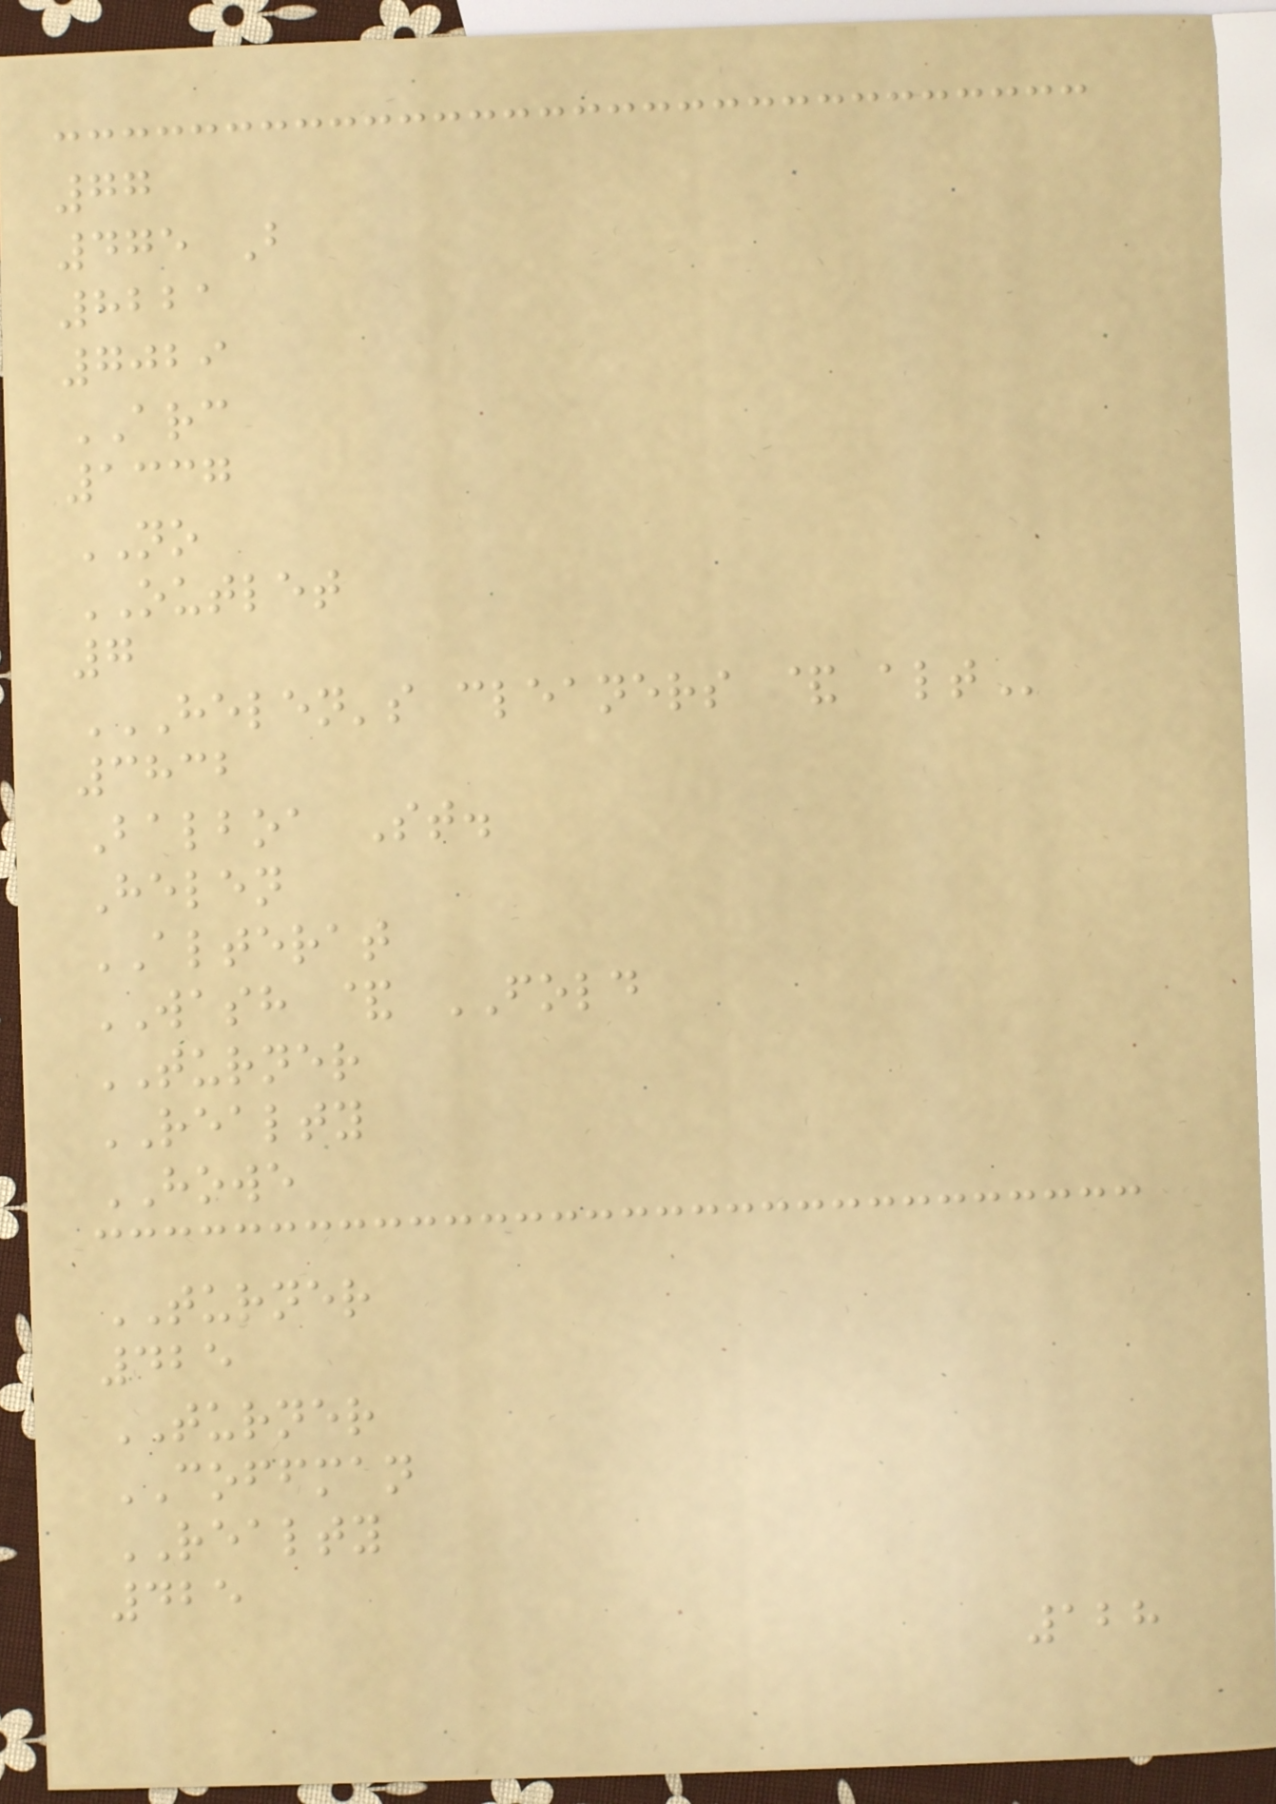77
475 B
8221
7029
ARC
1337
NO
OUTLET
7
HELEN'S CLEANERS & ALT
3832
Balboa St.
Helen
ALTERAT
WASH & FOLD
TURNER
REALTY
HOWE
TURNER
425
TURNER
COFFMAN
REALTY
425
128
